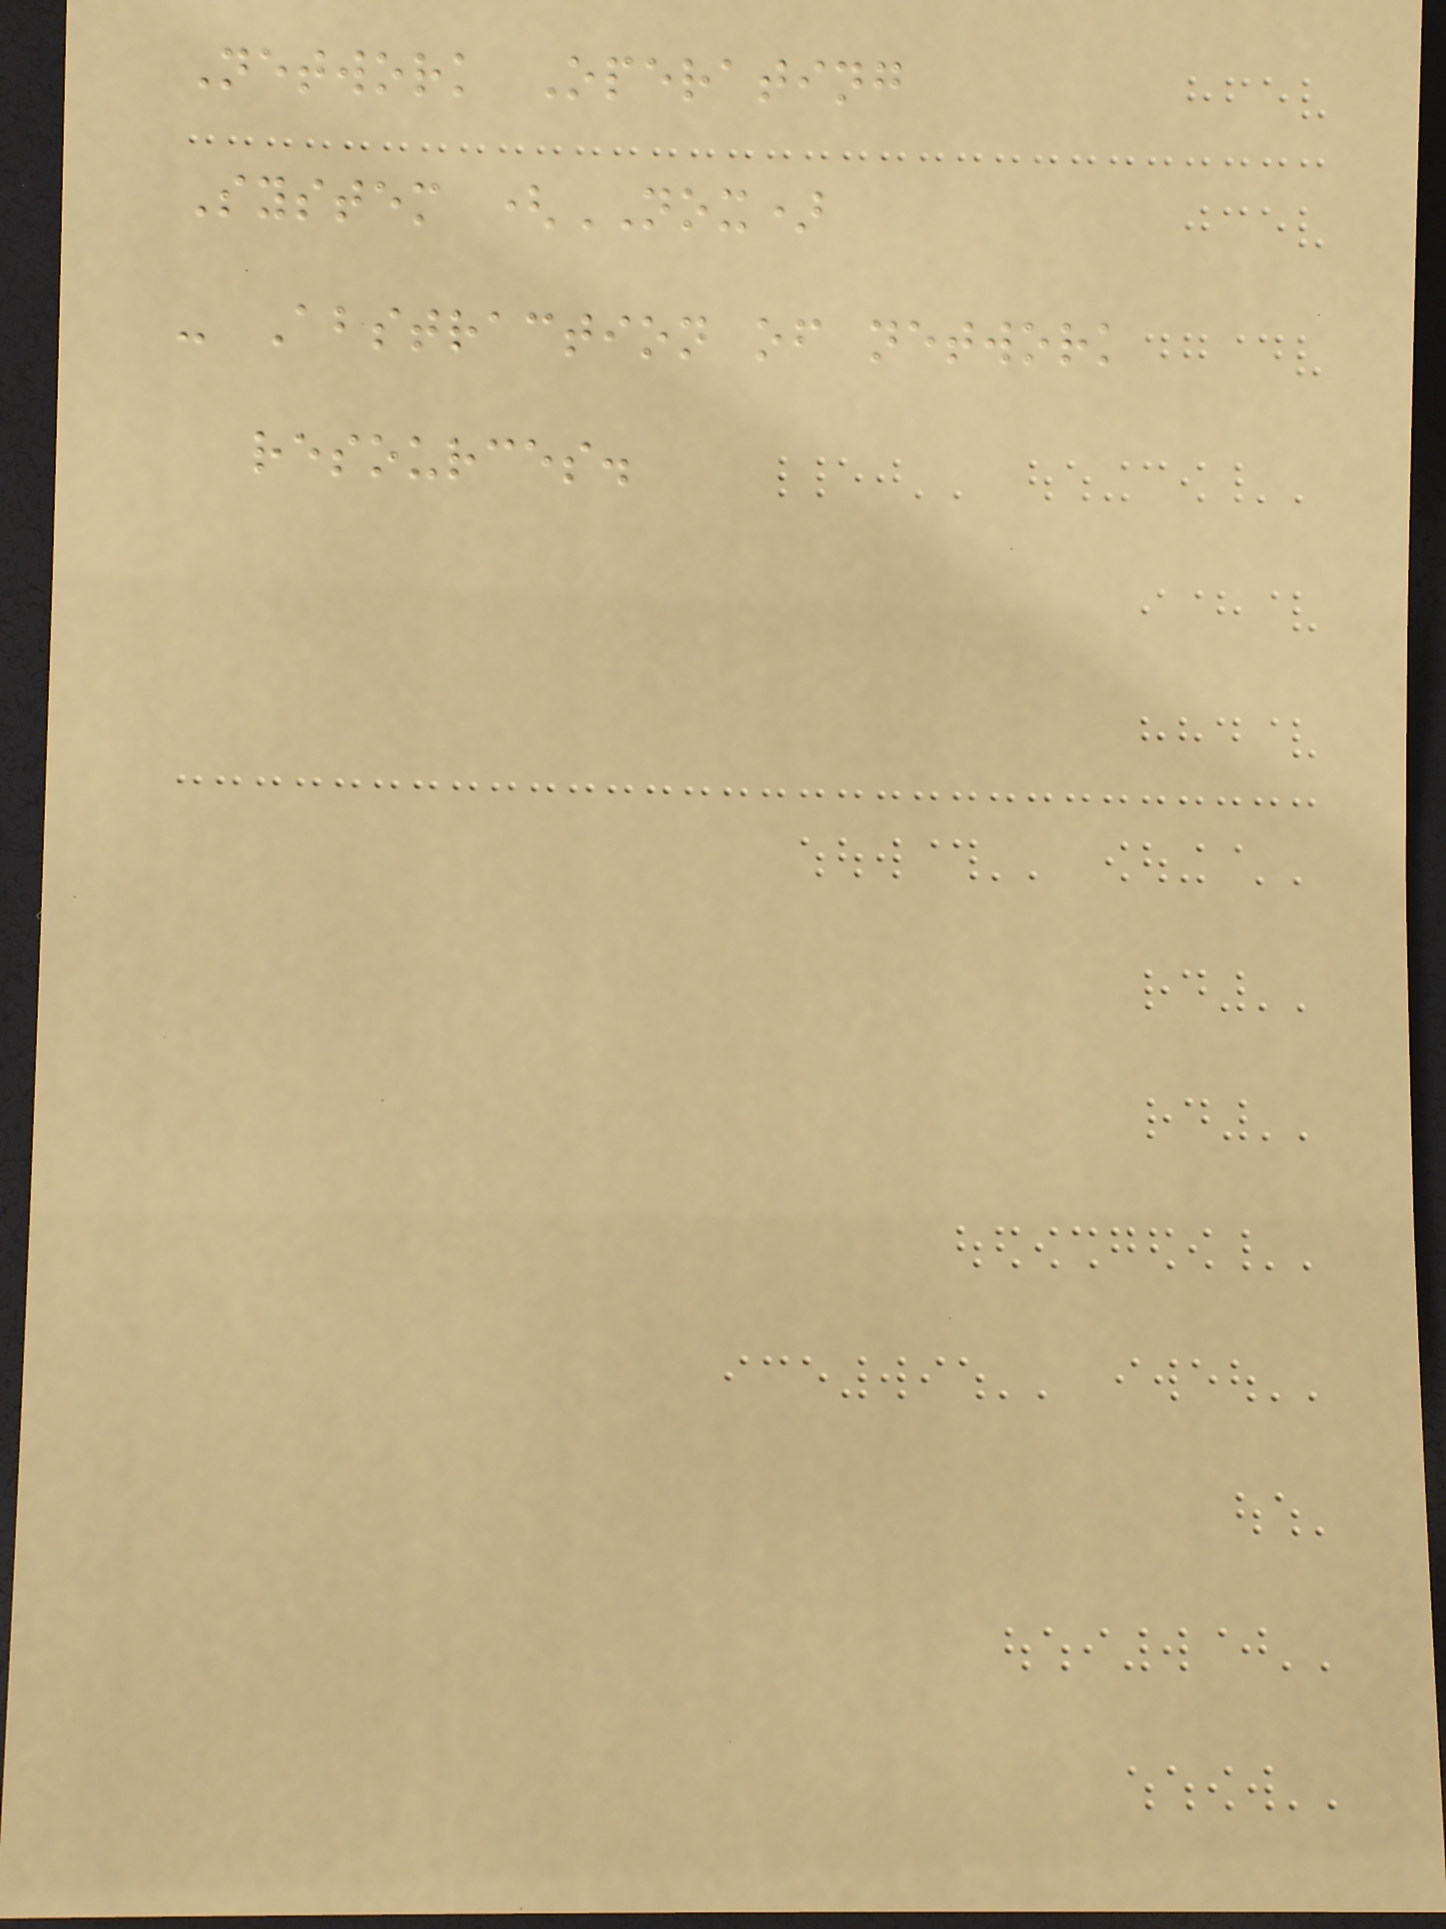Network Operating
System (NOX)
- Abstraction of network
resources.
